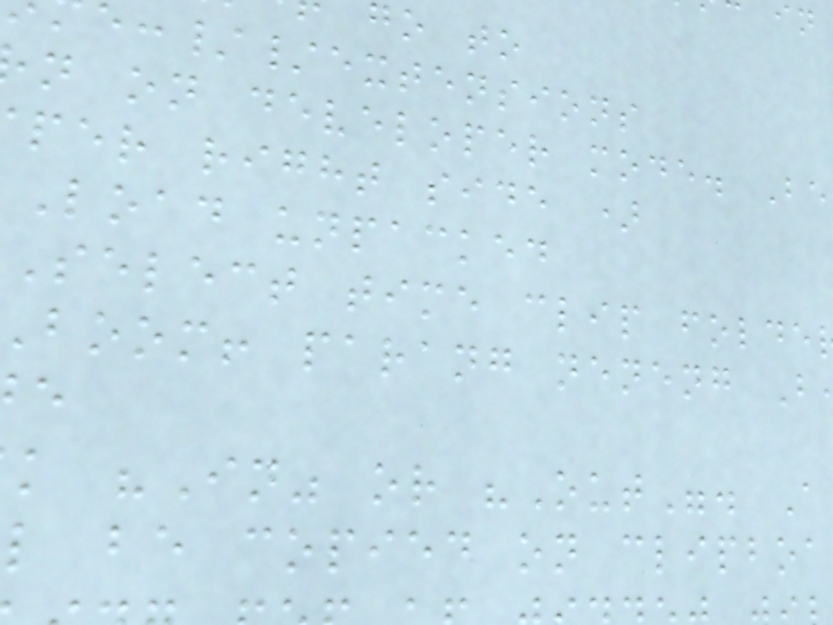go to
://extensions
n on developer mode. Be
per right side )
Load unpacked
Select time clip folde
boom! parang neneng B
k "In" or "Out". A
l be copied on clipboa
